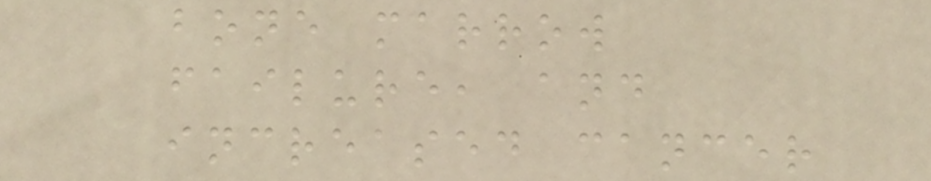bone marrow
failure, and
increased cancer
